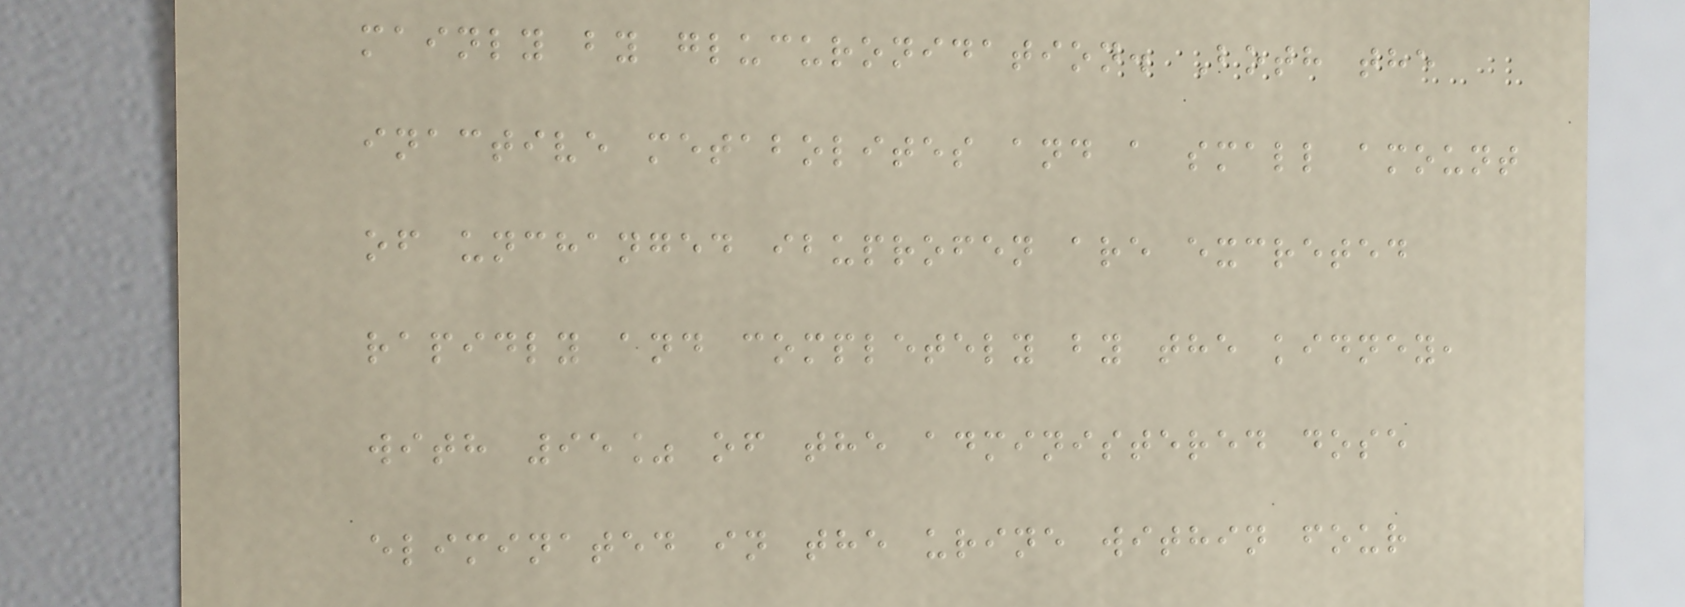mainly by glucuronidation. Both the
inactive metabolites and a small amount
of unchanged ibuprofen are excreted
rapidly and completely by the kidney,
with 95% of the administered dose
eliminated in the urine within four
